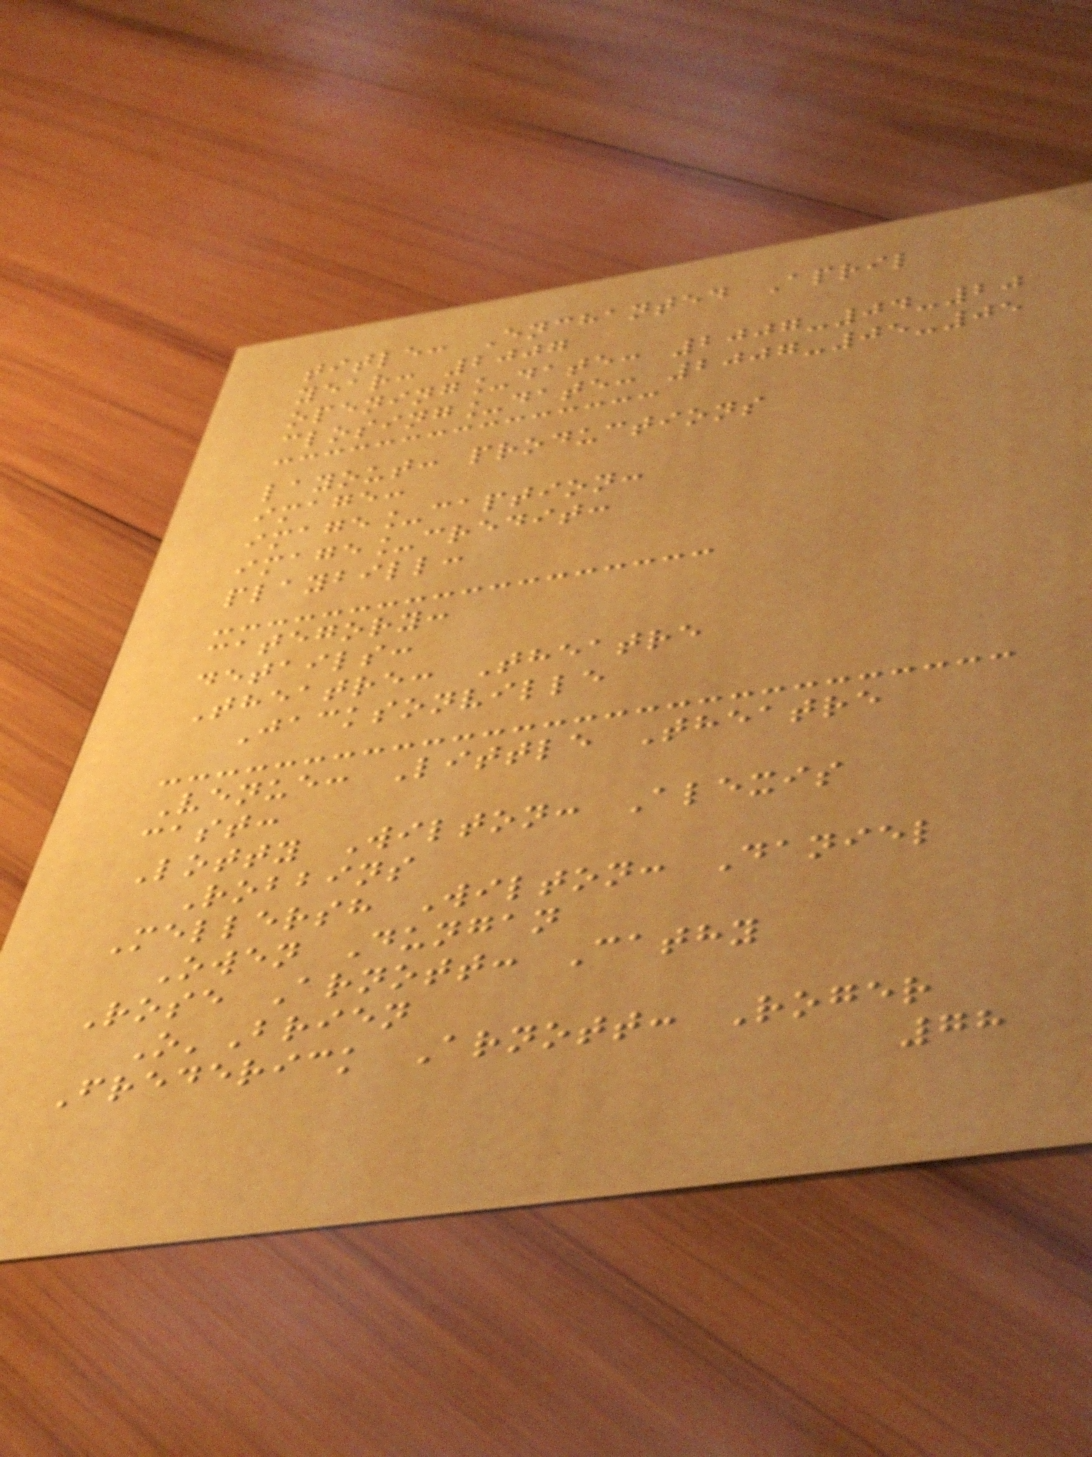title: Enchanted April
year: 2007
opening_date: 2007-04-20
closing_date: 2007-05-05
layout: productions
image:
image_caption:
image_credit:
playbill:
category:
details:
Theatre: Theatre
Jacksonville
Venue: Little Theatre
cast:
Lotty Wilton: Alexis
Robbins
Mellersh Wilton: Daniel
Owen Dungan
Rose Arnott: Cathy
O'Brien
Frederick Arnott: Roger
78
